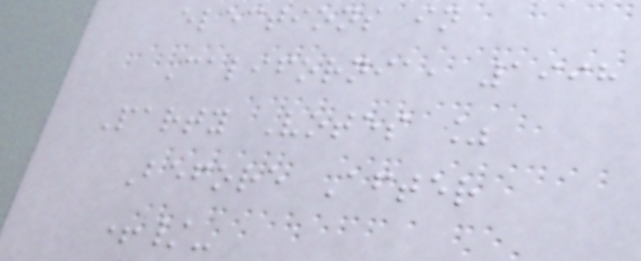elections in
California, 1998
Party Votes %
Before After
+/-
